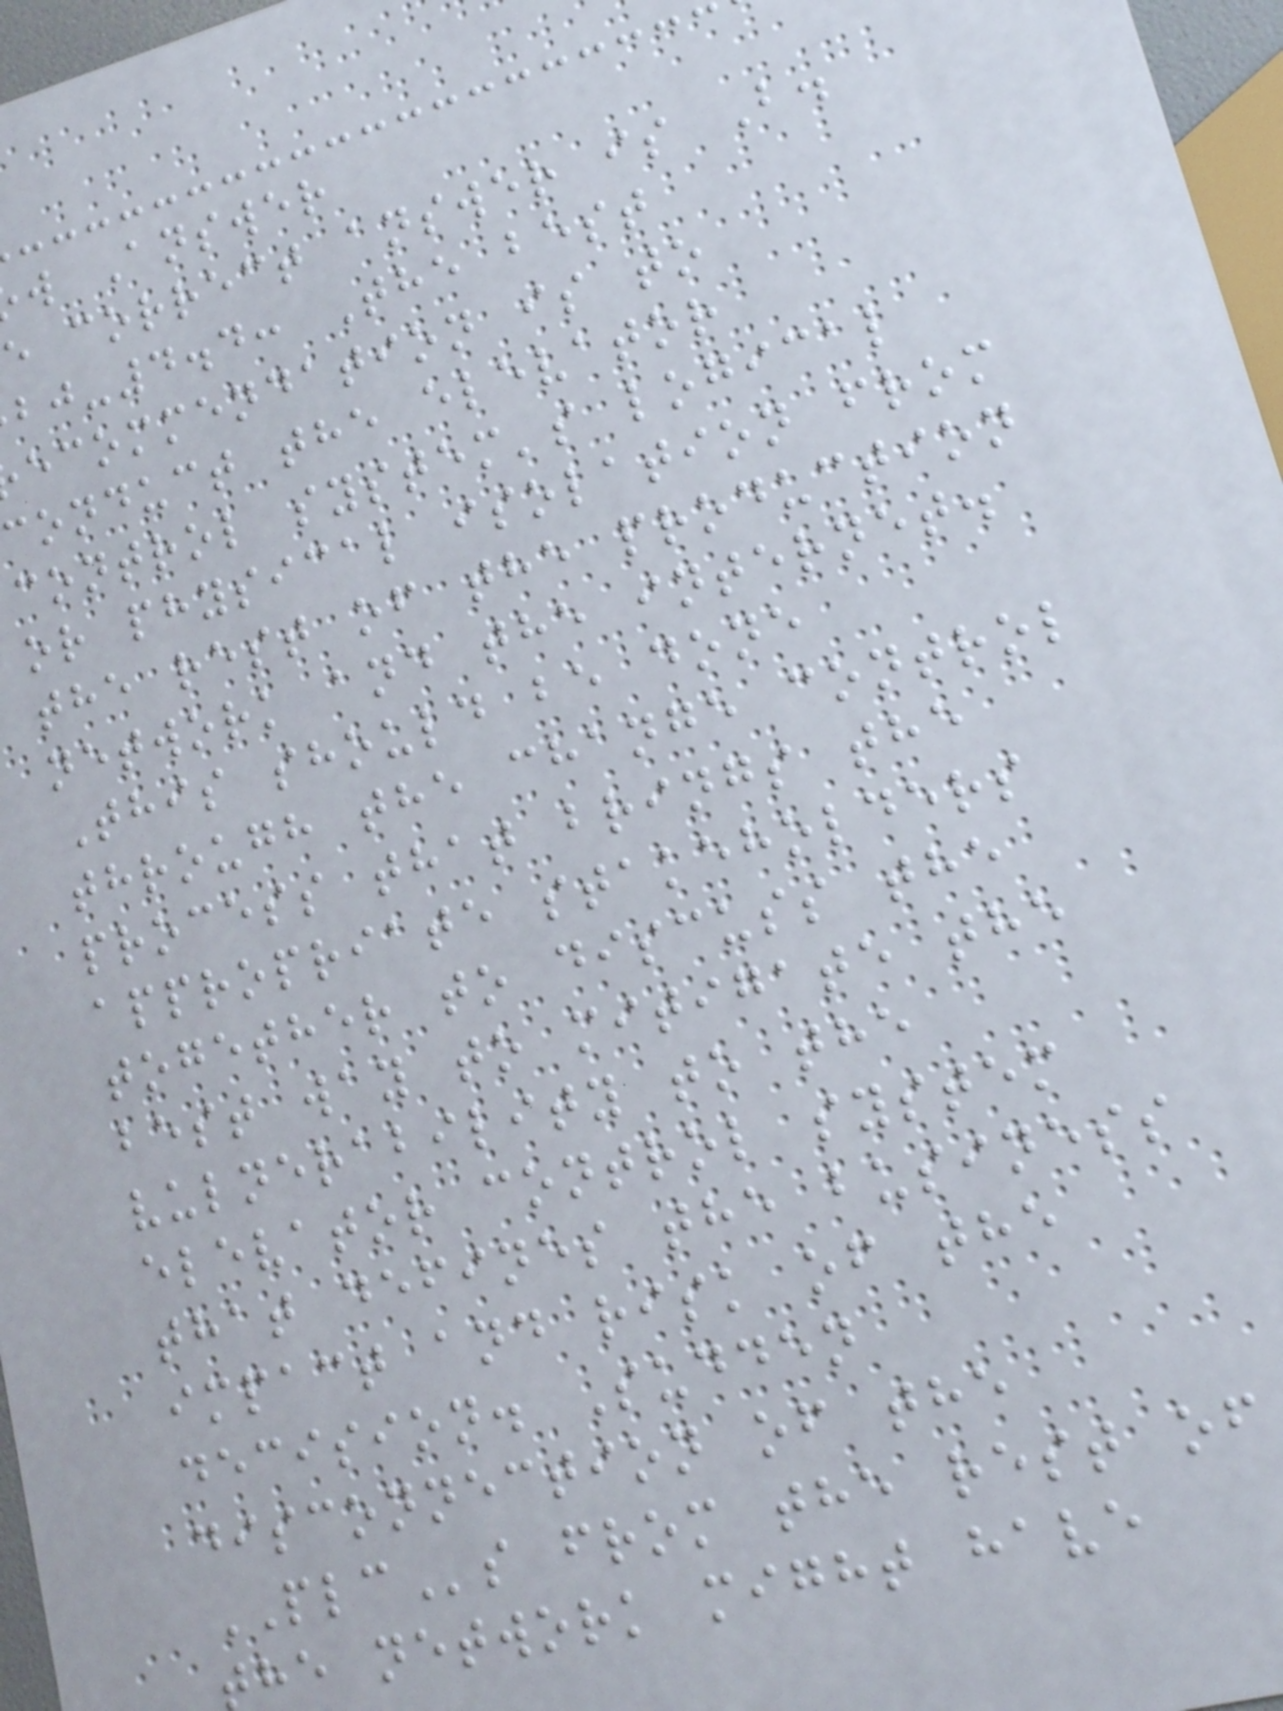w Answer
e correct answer is B.
bj-4.4: The best
ecommendation is to
conduct the elevator
control system's logical
or physical isolation from
the rest of the production
network and the internet.
This should be done
through the change control
process that brings the
appropriate stakeholders
together to discuss the
best way to mitigate the
vulnerability to the
elevator control system
that defines the business
impact and risk of the
decision. Sudden
disconnection of the
PLCs from the rest of
the network might have
